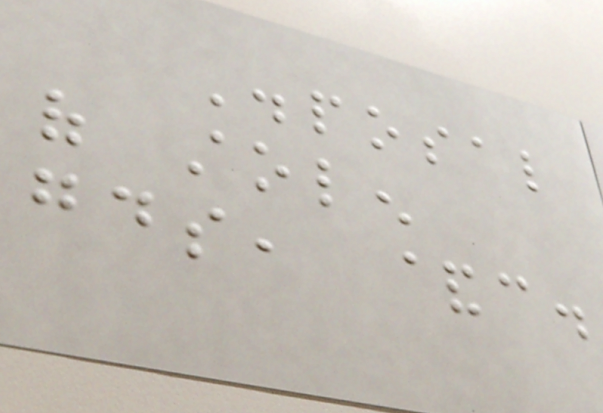Disposal
of stolen
goods, &c.
